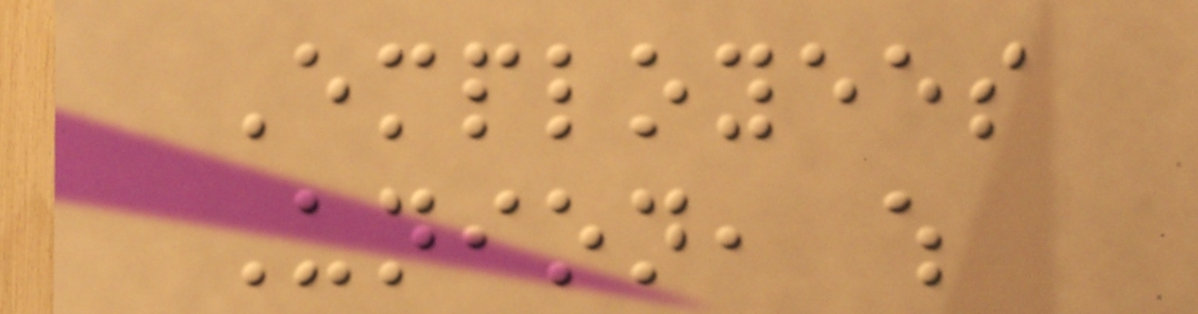Employees
Union, which
